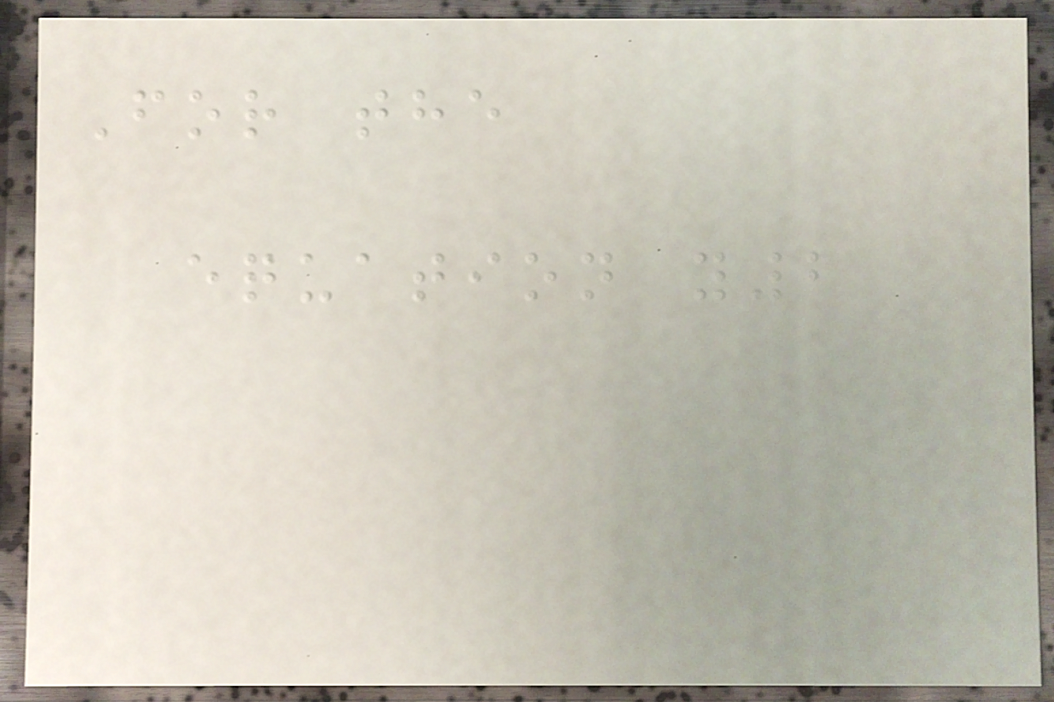For the
equation y2
